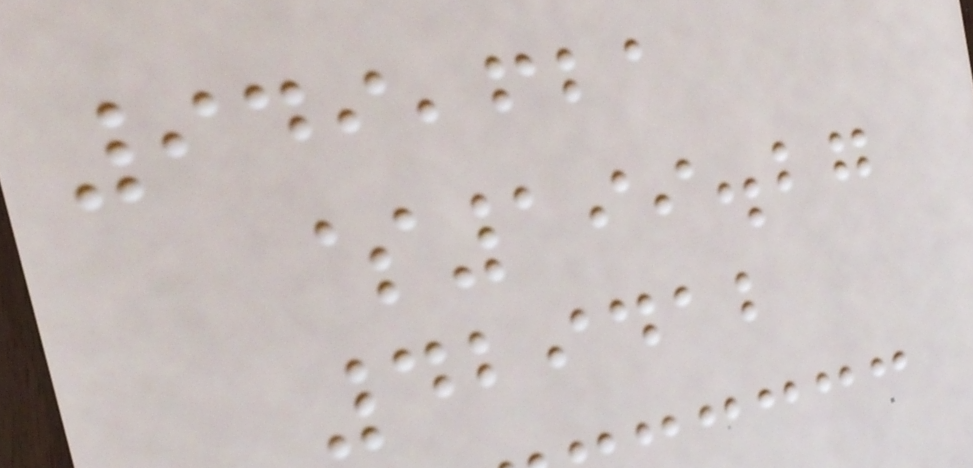949,621
$199.27
429412
